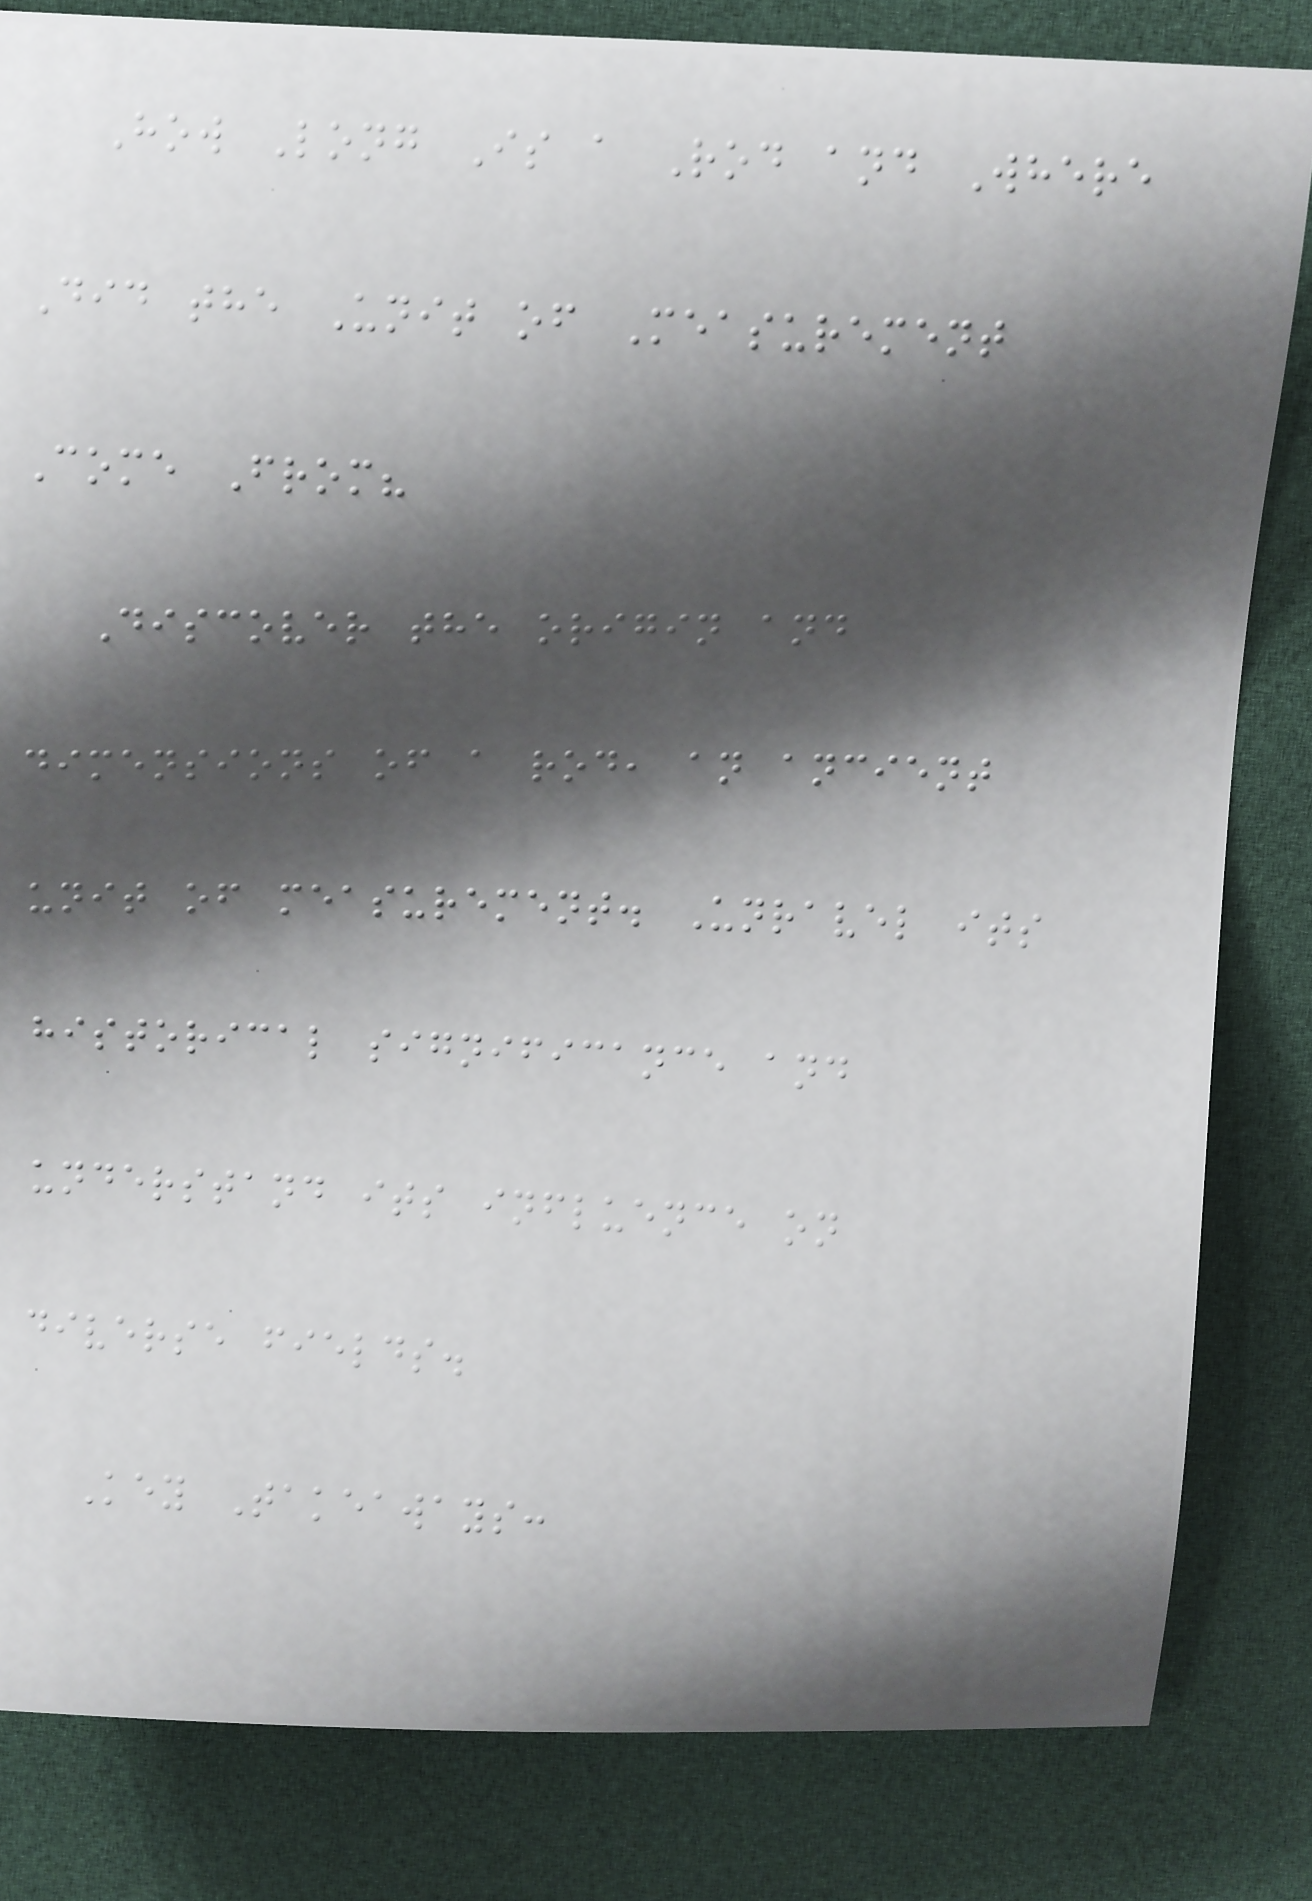How Long Is a Rod and Where
Did the Unit of Measurement
Come From?
Discover the origin and
dimensions of a rod, an ancient
unit of measurement. Unravel its
historical significance and
understand its influence on
diverse fields.
Key Takeaways:
